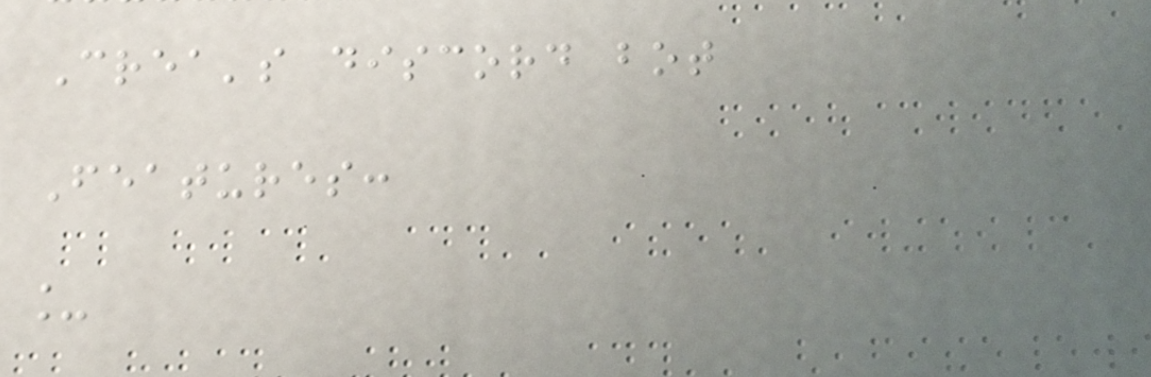Crea's discord bot
Features:
_
